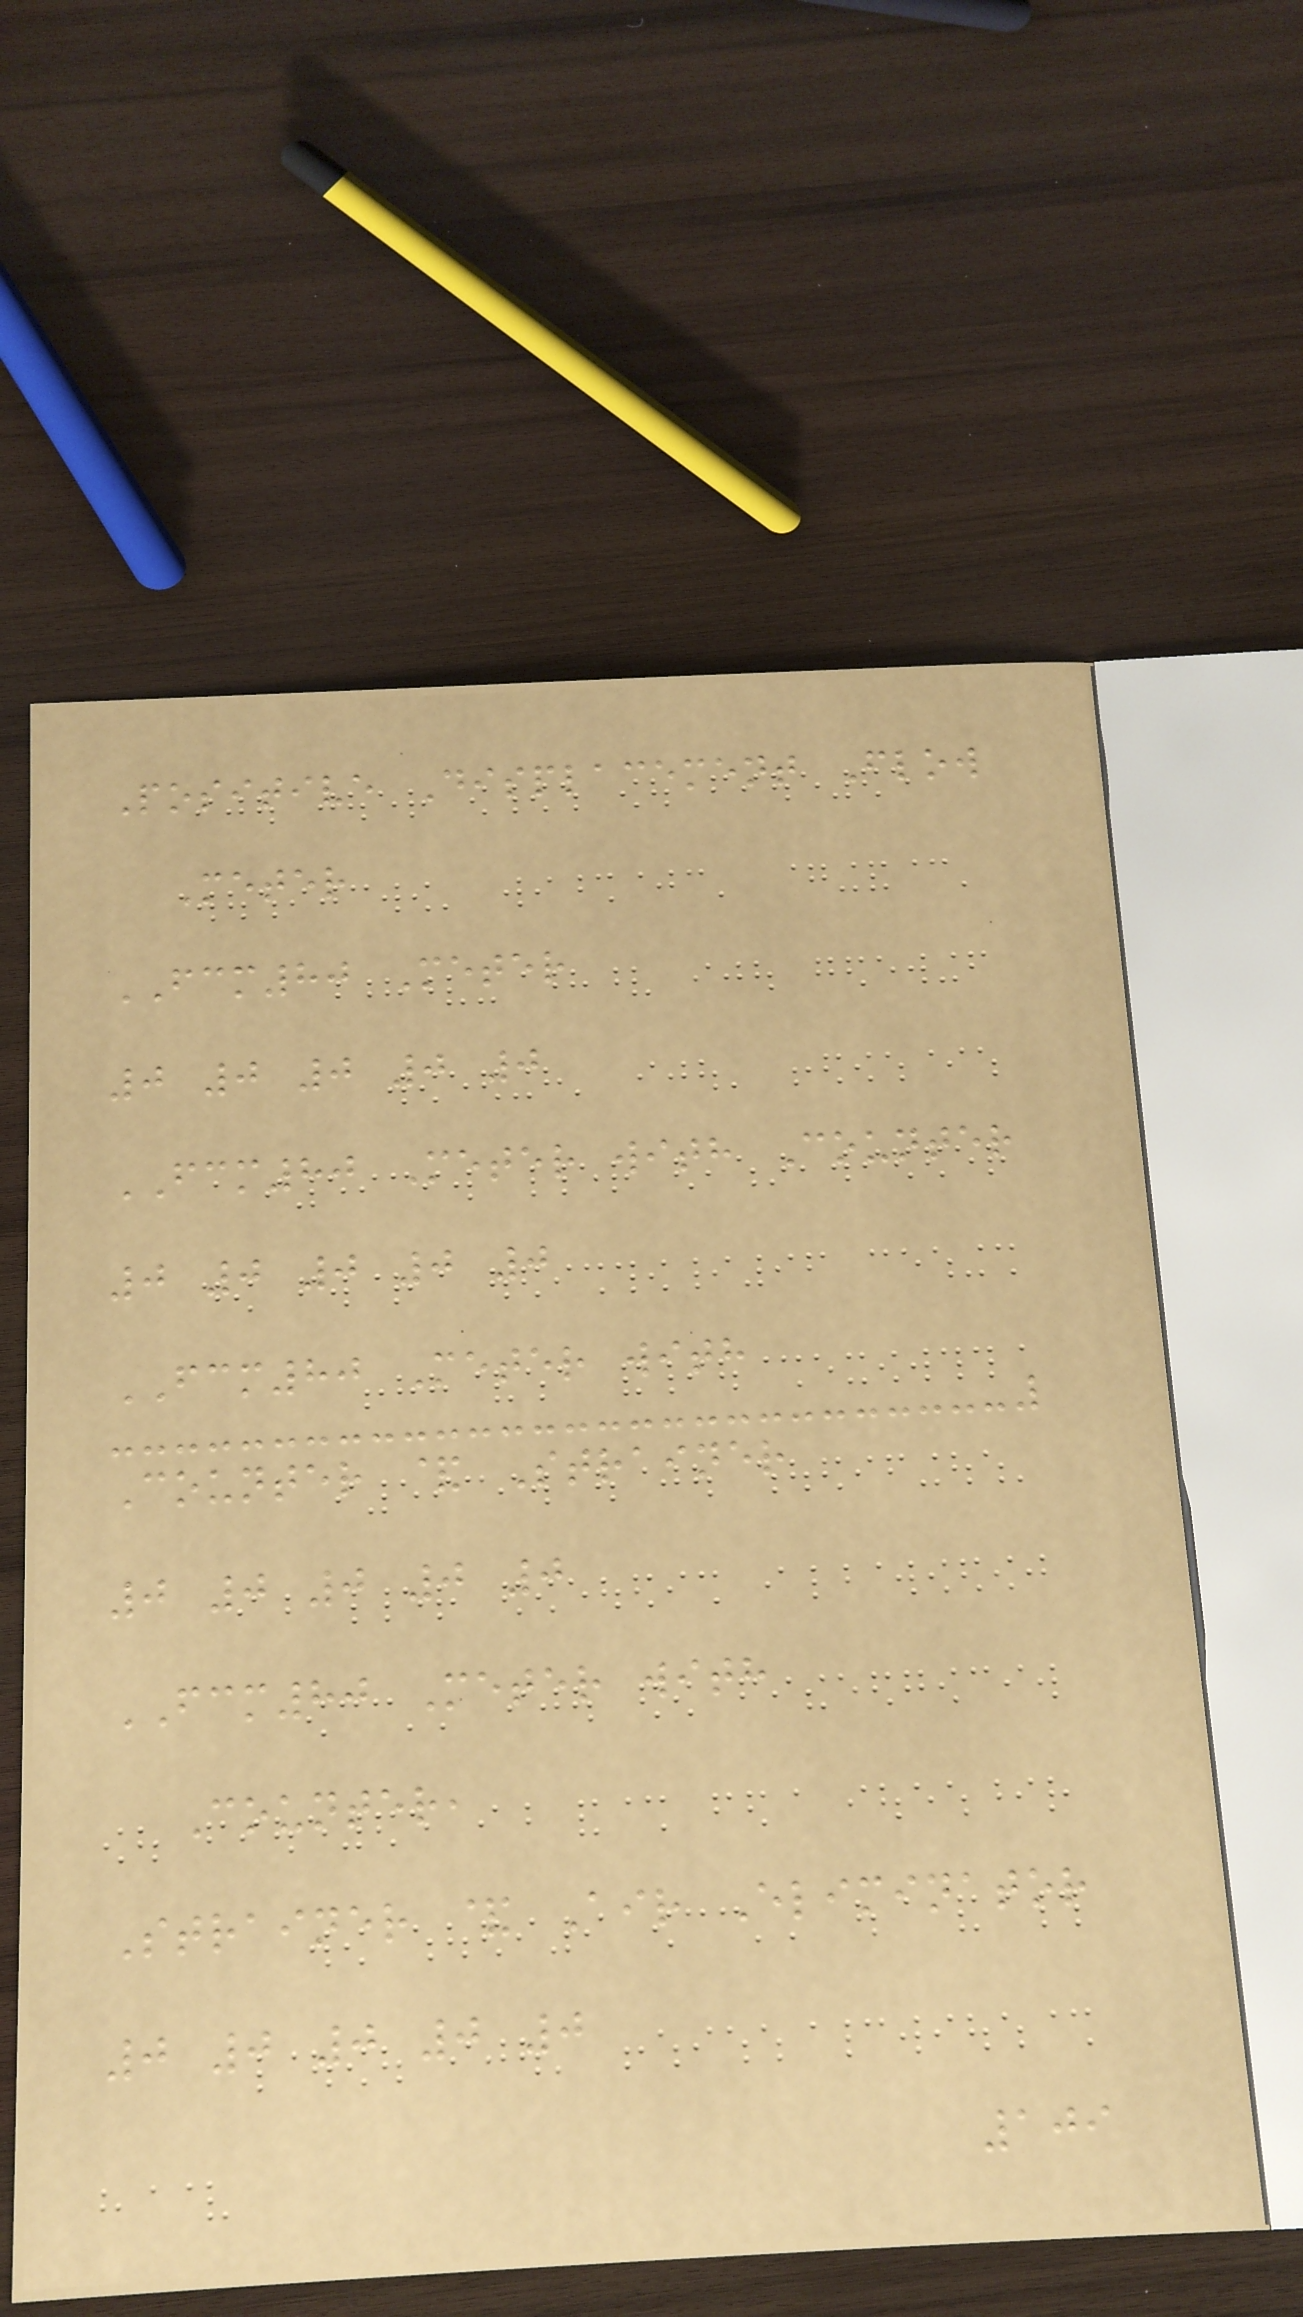Positive Displacement Flow
Meter
FCM80 Meter
0 0 0 0 0
FCM80 Meter with Counter
0 0 0 0 0
FCM80 Meter with
Counter & Strainer
0 0 0 0 0
FCM80 Meter with
Counter,
Strainer & Air Eliminator
0 0 0 0 0
109
